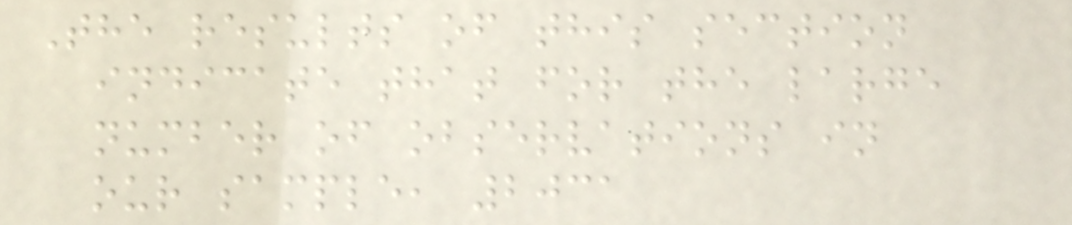The results of this section
indicate that for the large
number of observations in
our sample, 2031
